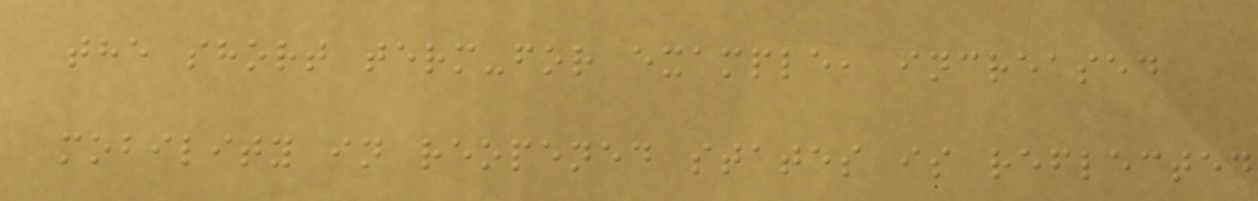the short term-for example, increased
mobility in reopened states is reflected
